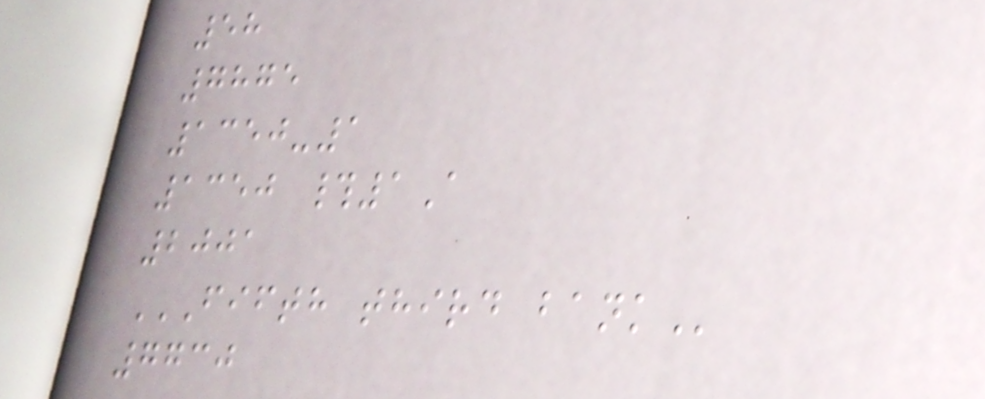58
7875
1350-1
1350 #1A
2001
FIFTH THIRD BANK
7730
